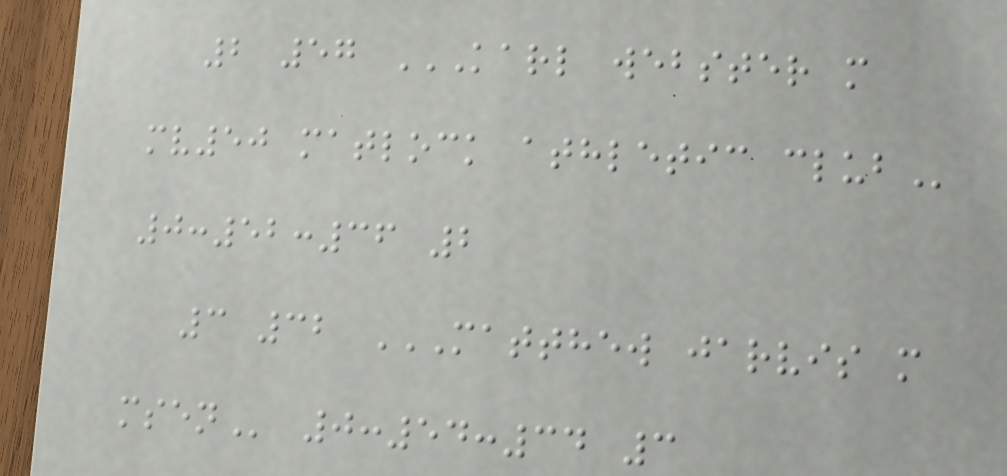2 57 KARL WEBSTER M
MV50 MATLOCK ATHLETIC CLUB
0:52:36 2
3 32 MATTHEW JARVIS M
MSEN 0:54:34 3
